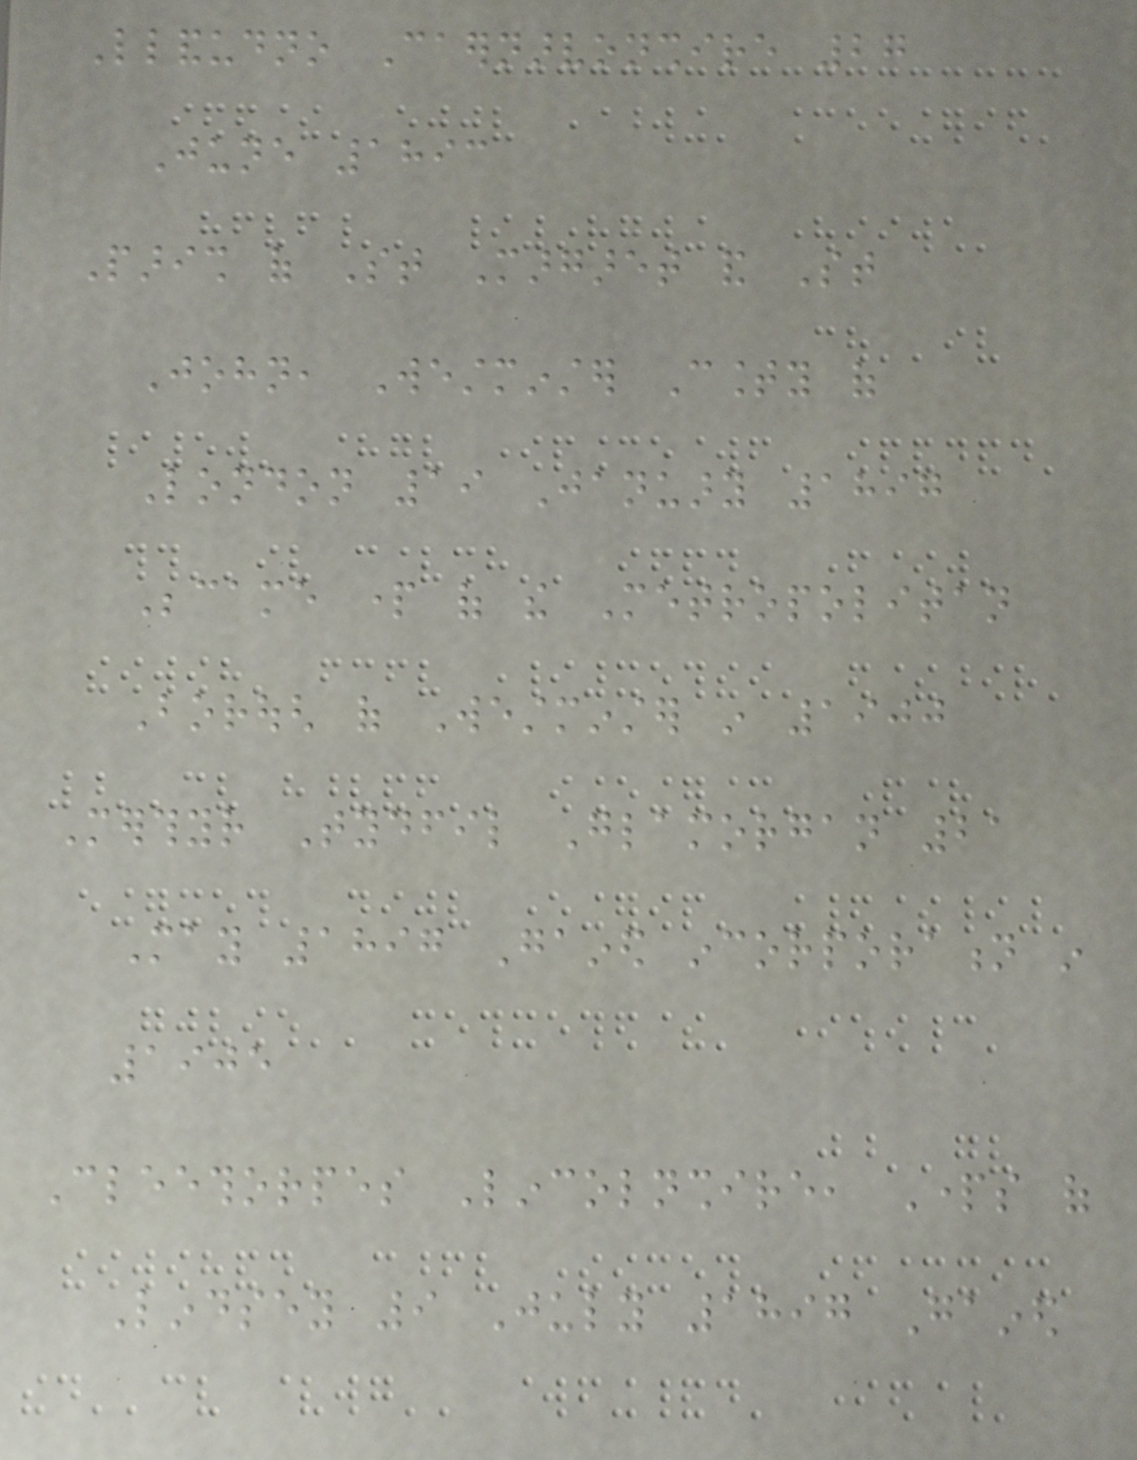Llandudno Caernarvonshire 27
June 1893
Parish of St Margaret and St
John, Westminster County of
London 19 January 1897
Became part of the Metropolitan
Borough of Westminster in 1900
Merthyr Tydfil Glamorgan 21
May 1897 Gained incorporation in
1905
Cleethorpes Lincolnshire, Parts of
Lindsey 9 July 1897 Gained
